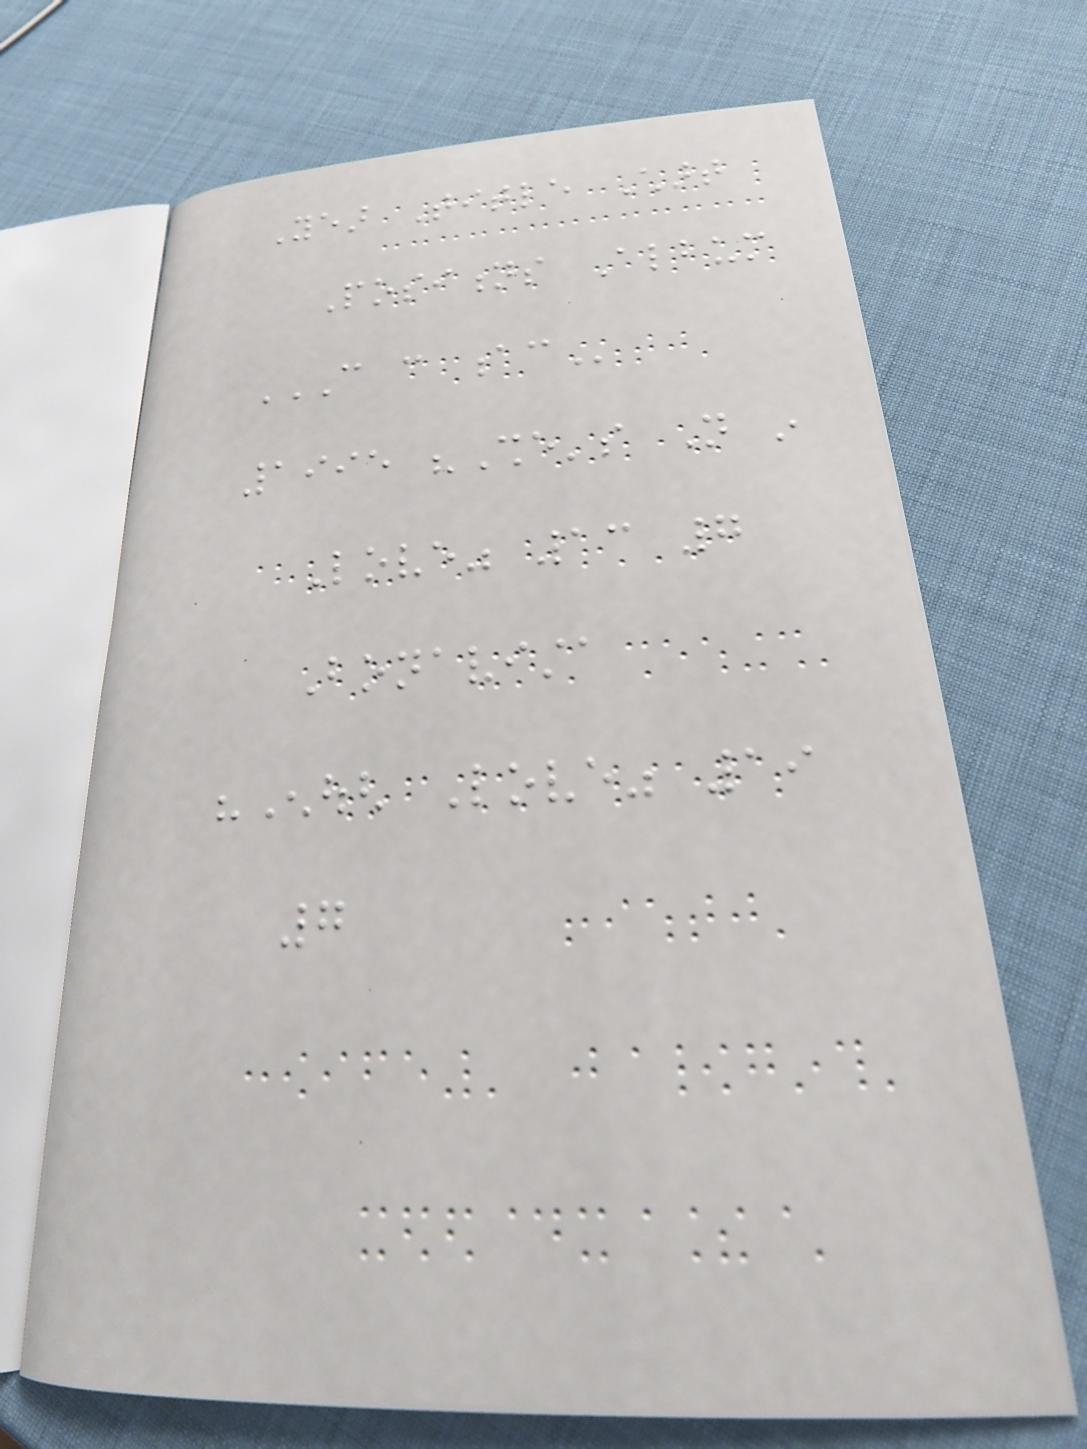Year Title Chart
Positions Album
CAN CAN AC
1995 "She's Not in
Love" 13 7
Bonavista
"Enough Love" 19
7
